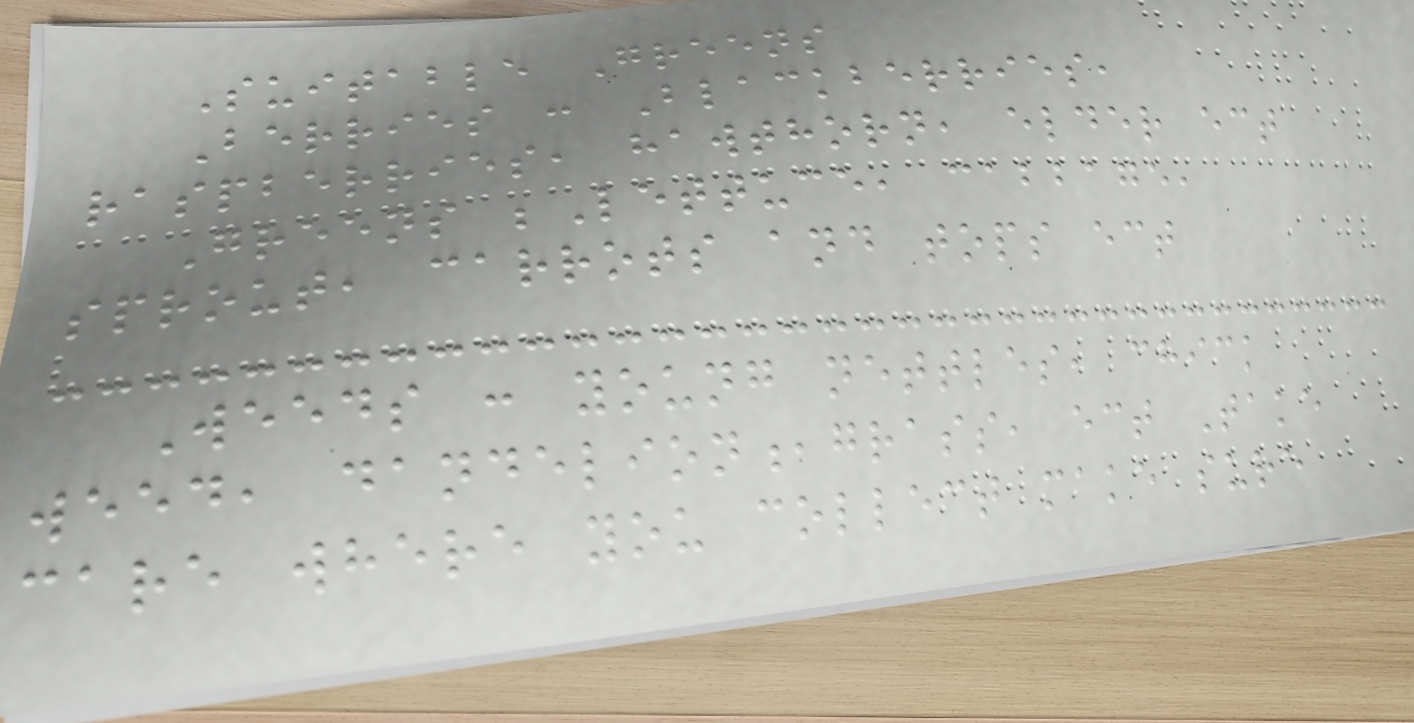Suitable Greens
Berries : Blackberries,
raspberries, hawthorn, elder ect
Greens ;Lettuce, cabbage,
sprout, carrots and tops ect
Weeds : young nettles, chick
weed, dandelion,grass, ect Take
care where you collect make sure
